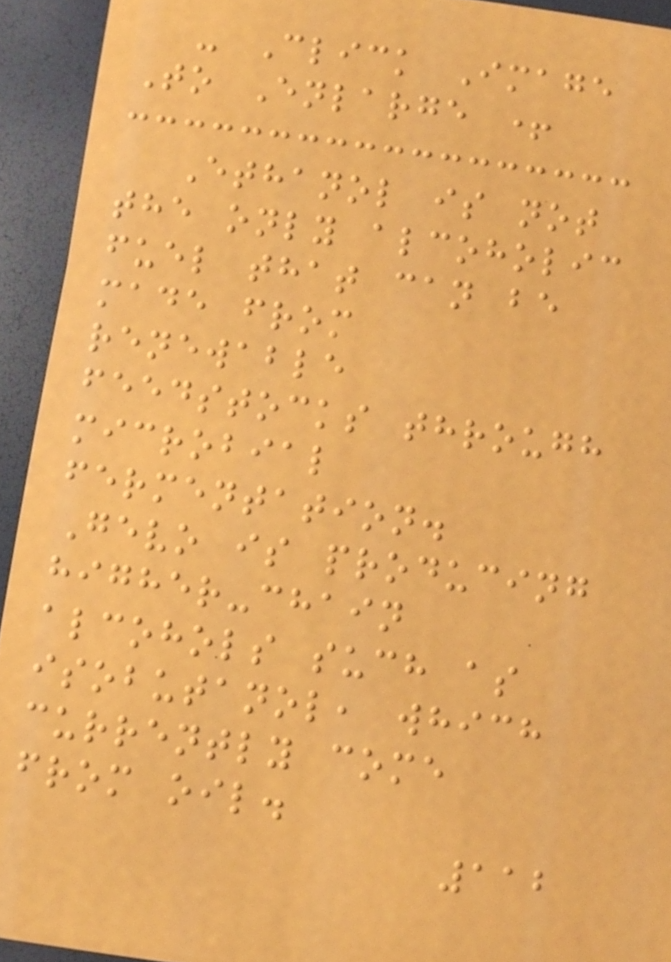- Click Image
To Enlarge +
Ethanol is not
the only alcoholic
fuel that can be
made from
renewable
feedstocks through
microbial
fermentation.
Gevo is producing
higher-chain
alcohols such as
isobutanol, which
currently come
from oil.
112
